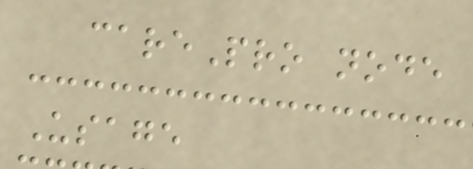carePro node
Usage
